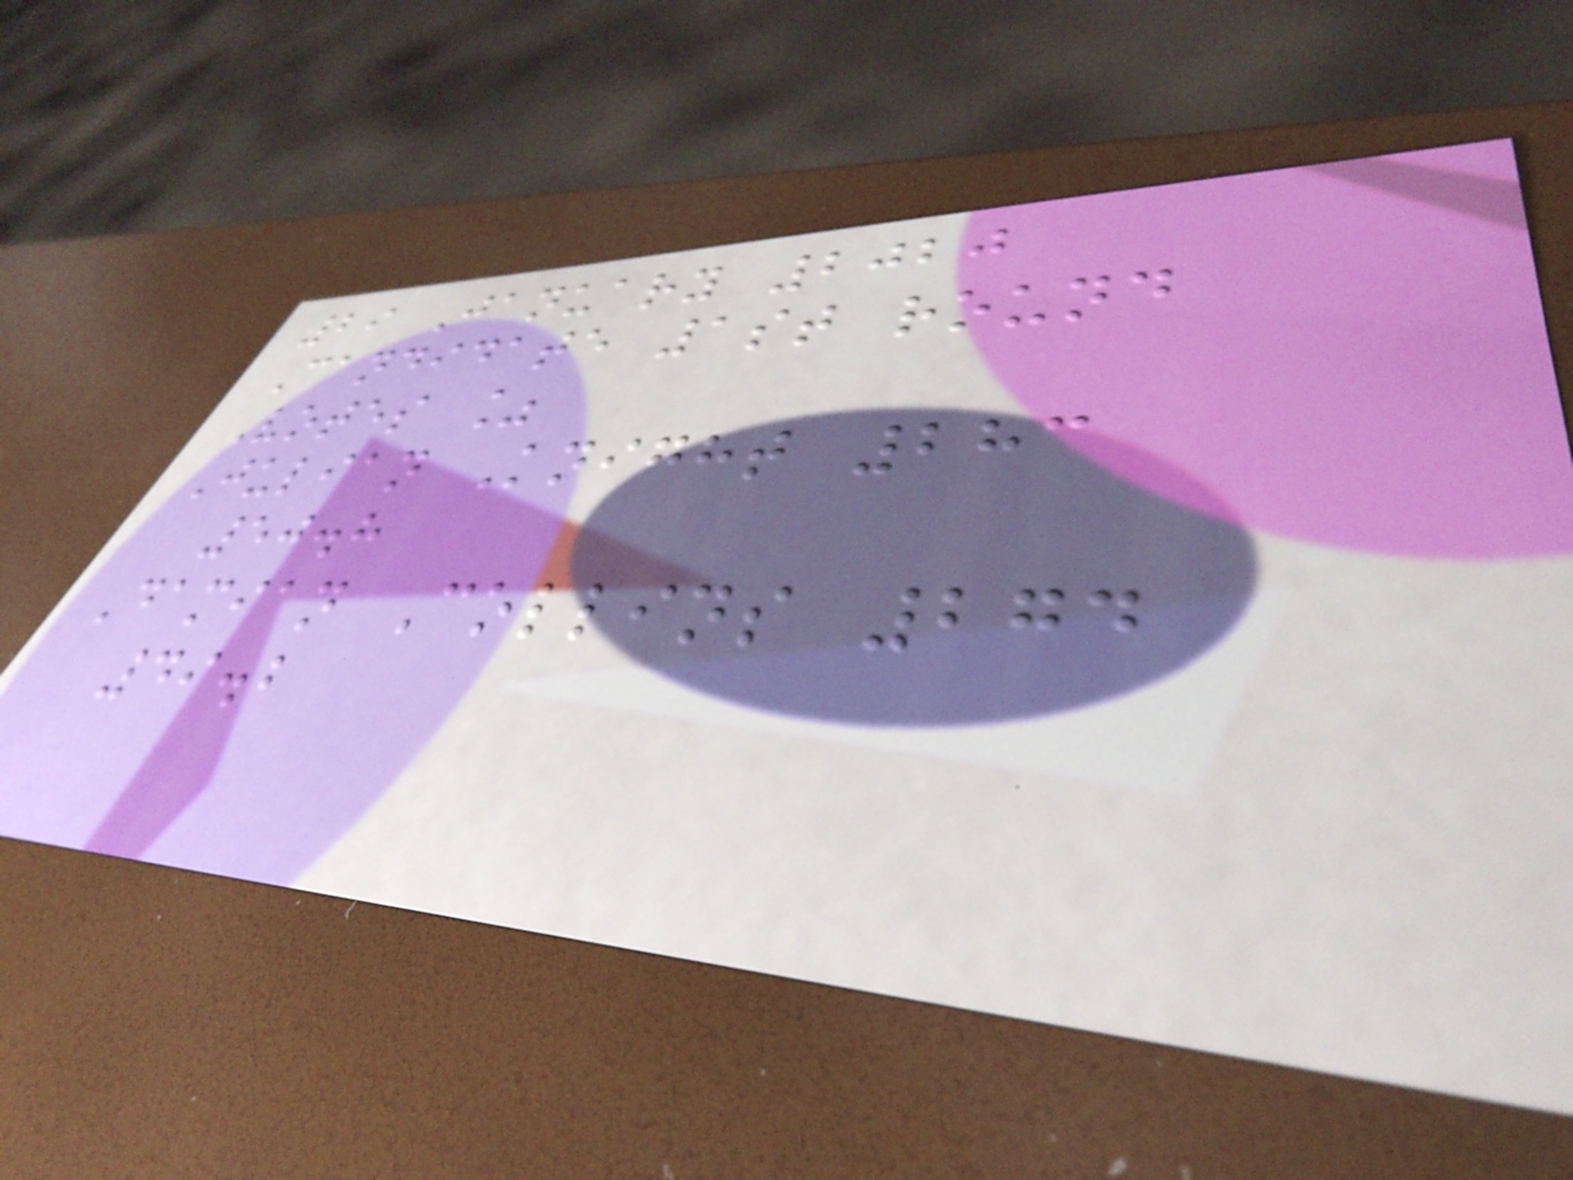29 January 2020
Candidate 1st round
Votes %
Julian Knight 283
50.8
Damian Collins 274
49.2
